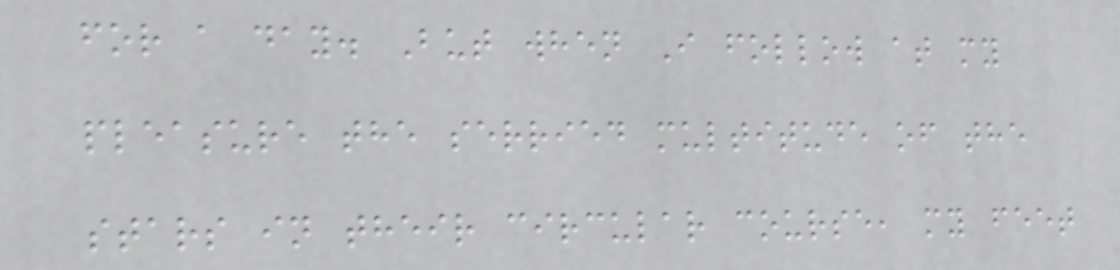for a day. But when I follow at my
pleasure the serried multitude of the
stars in their circular course, my feet
